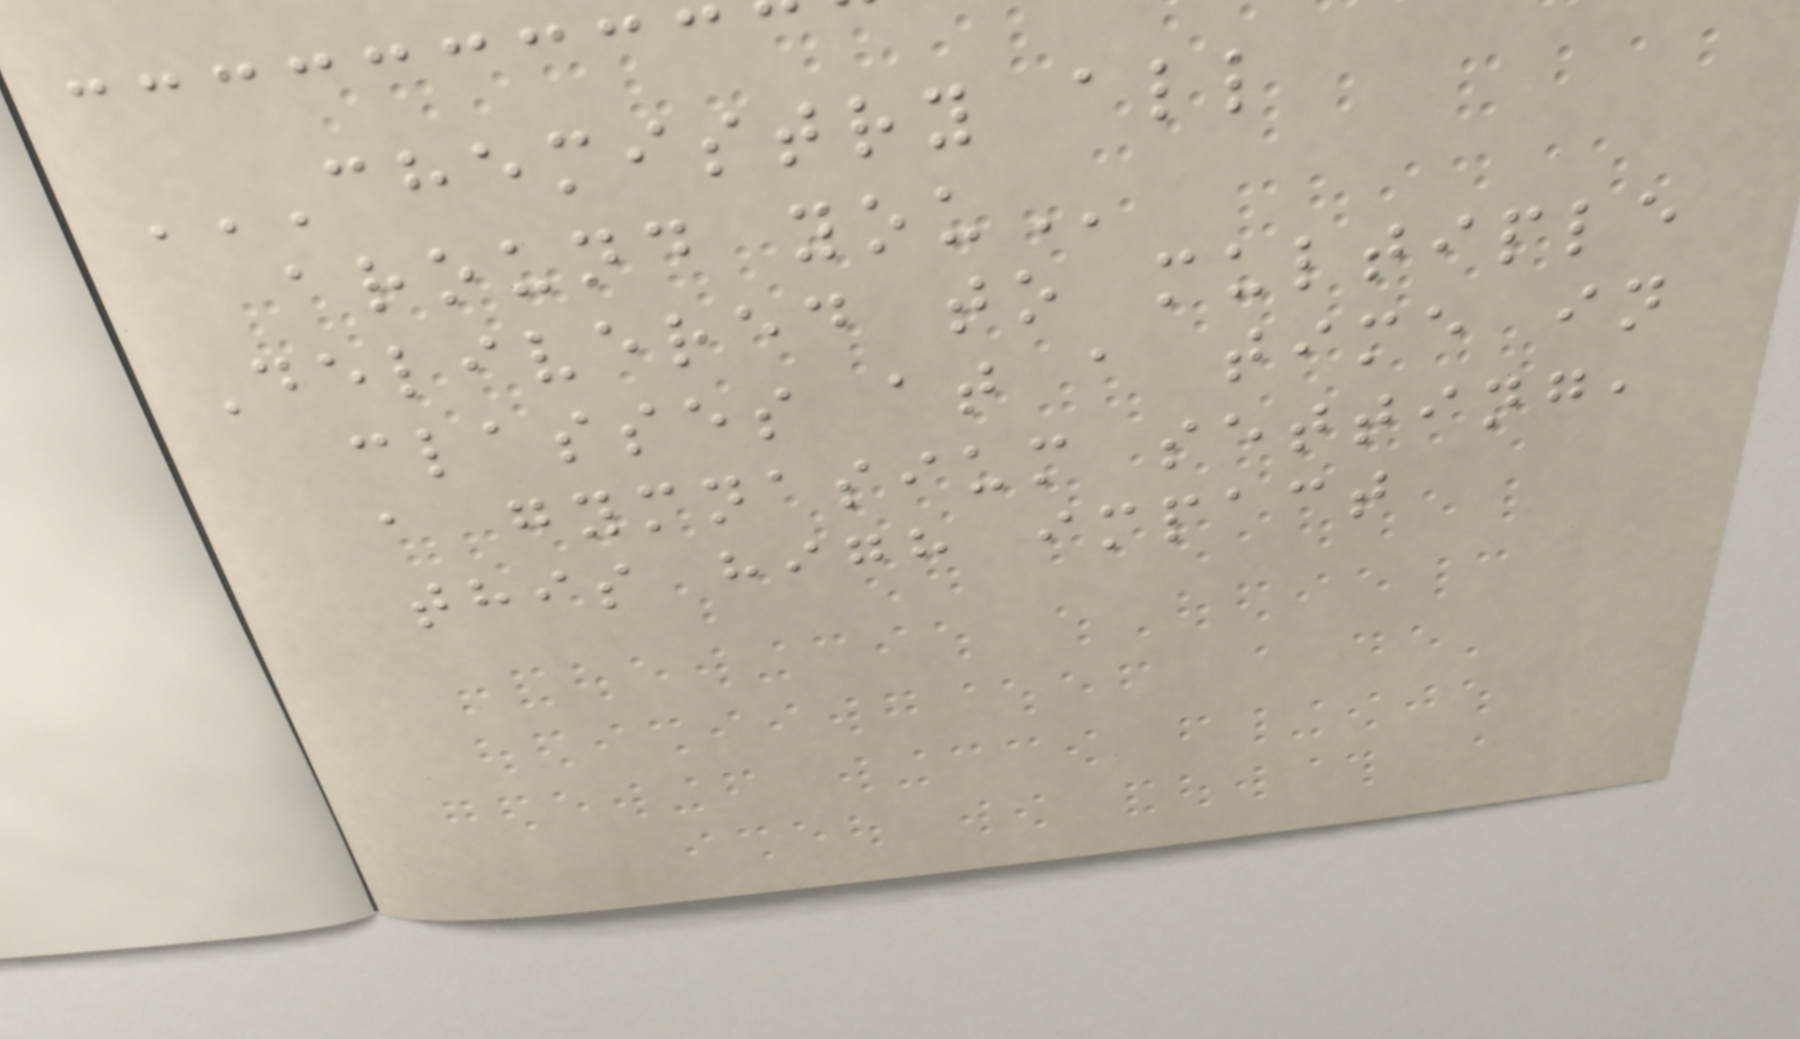CHEMISTRY ALL
AROUND YOU
Delivered to multiple
classes at a time in
a gymnasium setting,
this high impact
